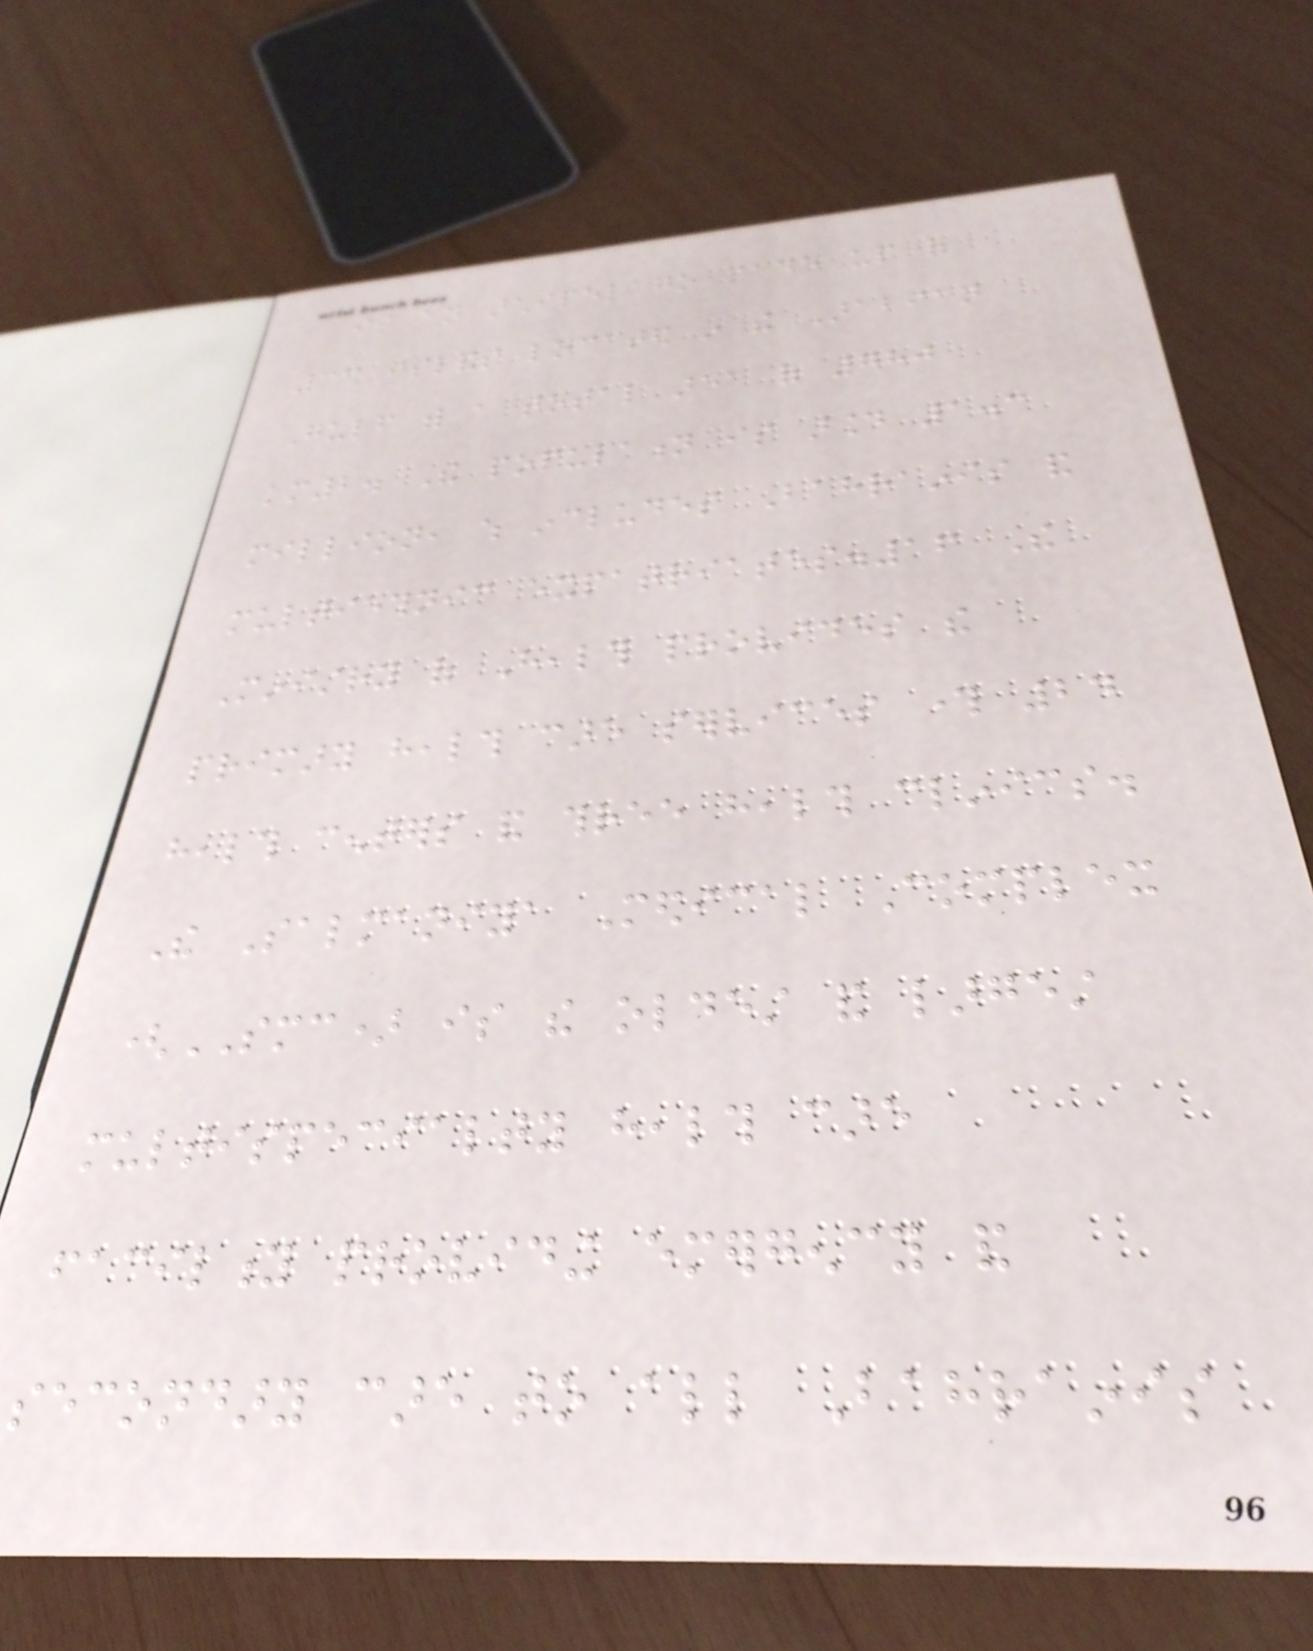is an archipelago made up of
33 islands located in the Arabian
Gulf with a total area of 780
km2. The population is around 1.3
million, which includes Bahrainis and
multiethnic expatriates.16 The
Ministry of Health provides the
primary health care services through 24
health centers and three health clinics.
The Salmaniya Medical Complex
(SMC) is the oldest and largest
multispecialty health care
facility providing emergency and
secondary care to all Bahrainis
